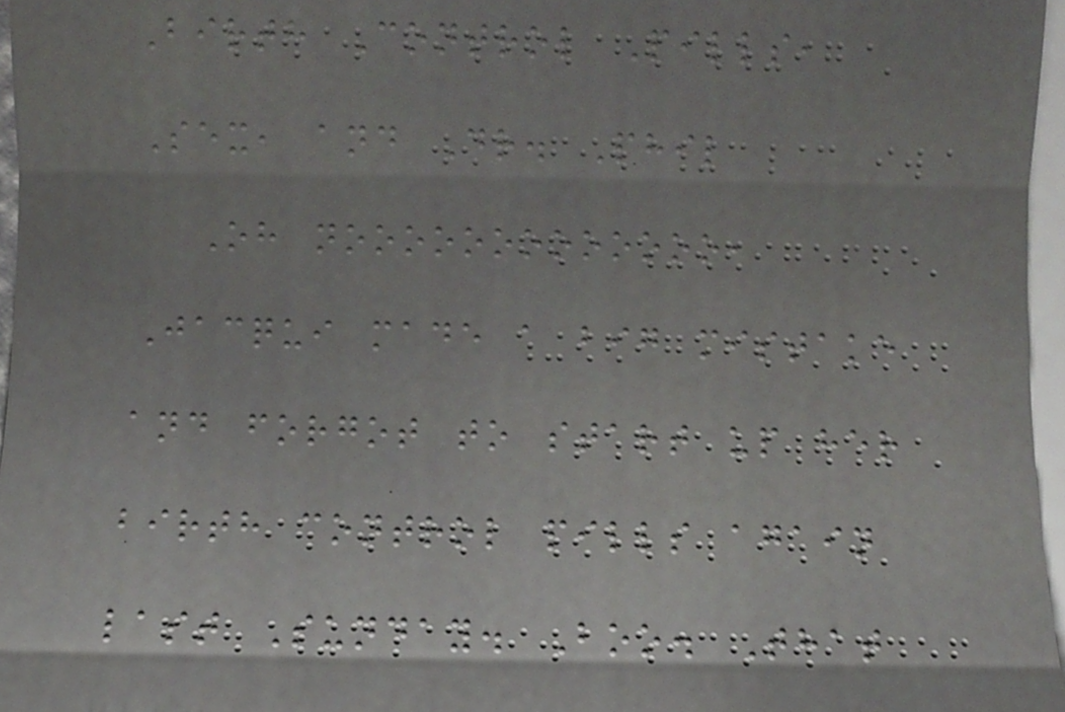Birth Control Pills,
Sex, and Dr. Phil
Oh nooooooooooooo,
Jacqui made a big mistake
and forgot to start up her
birth control pills again
last Sunday. Boo. That
